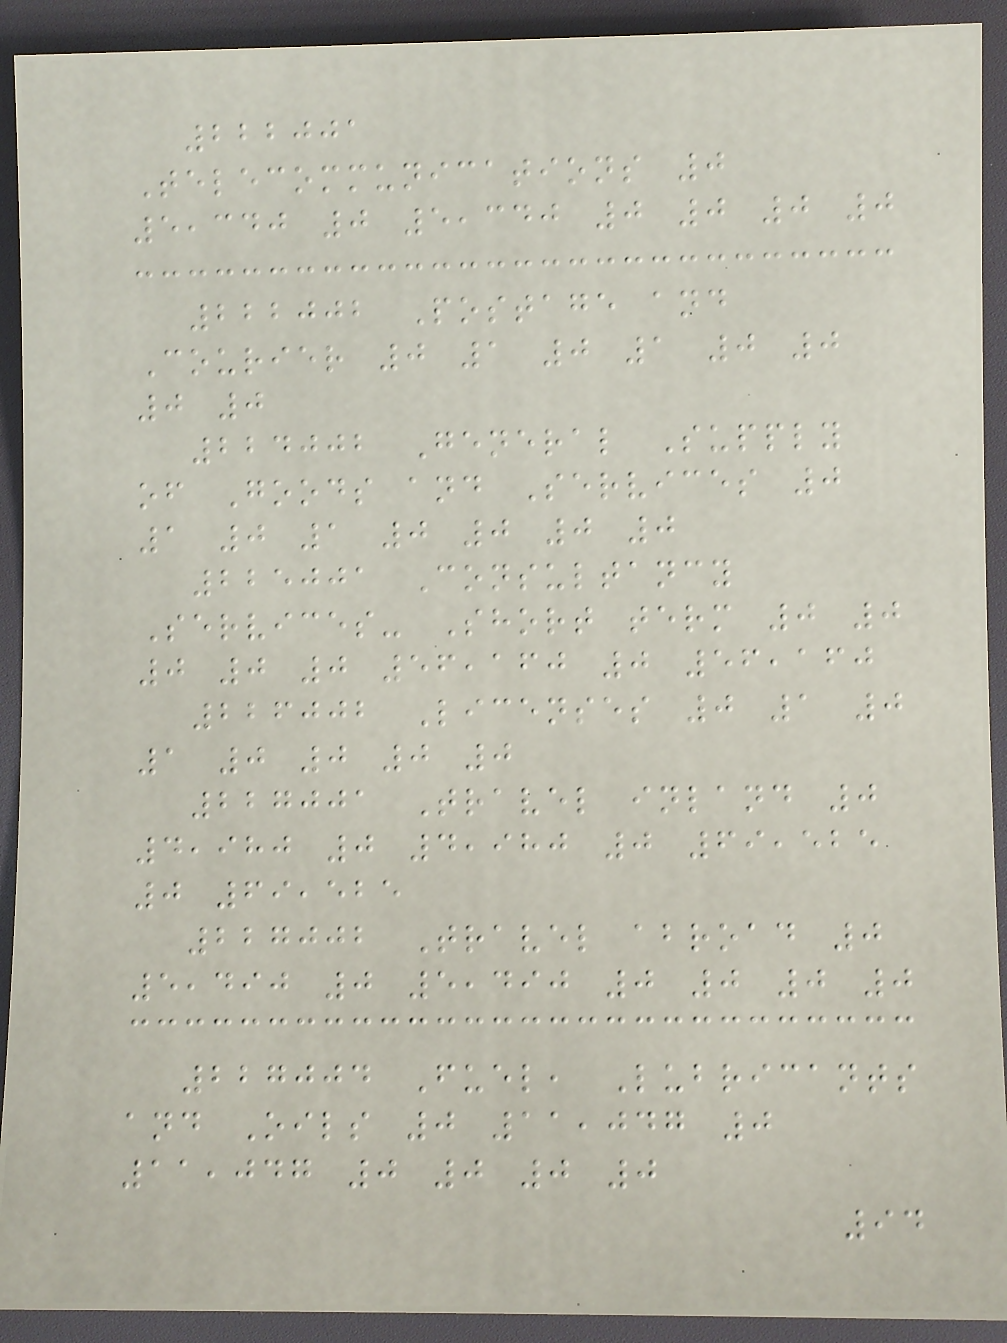222001
Telecommunications 0
5,340 0 5,340 0 0 0 0
222002 Postage and
Courier 0 1 0 1 0 0
0 0
224002 General Supply
of Goods and Services 0
1 0 1 0 0 0 0
225001 Consultancy
Services- Short term 0 0
0 0 0 56,160 0 56,160
226002 Licenses 0 1 0
1 0 0 0 0
227001 Travel inland 0
4,980 0 4,980 0 69,525
0 69,525
227002 Travel abroad 0
5,490 0 5,490 0 0 0 0
227004 Fuel, Lubricants
and Oils 0 11,047 0
11,047 0 0 0 0
94
